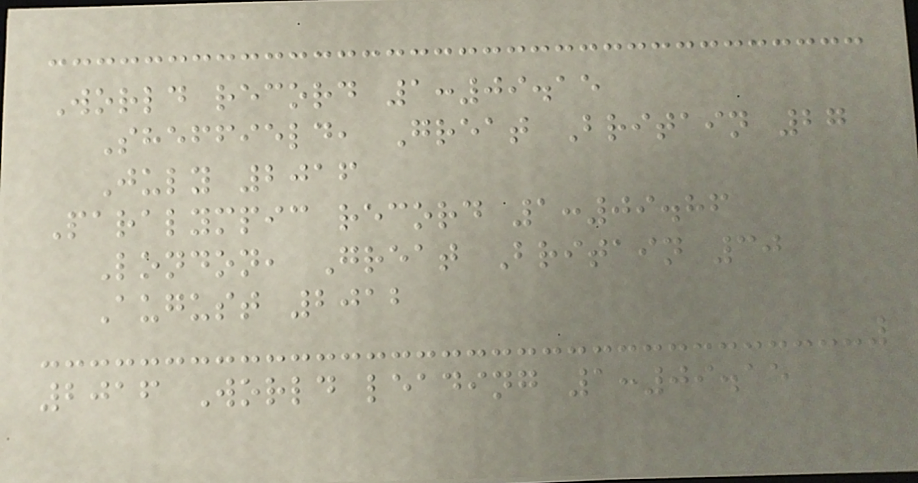World record 1:09.15
Sheffield, Great Britain 27
July 2016
Paralympic record 1:09.86
London, Great Britain 30
August 2012
2016 World leading 1:09.15
